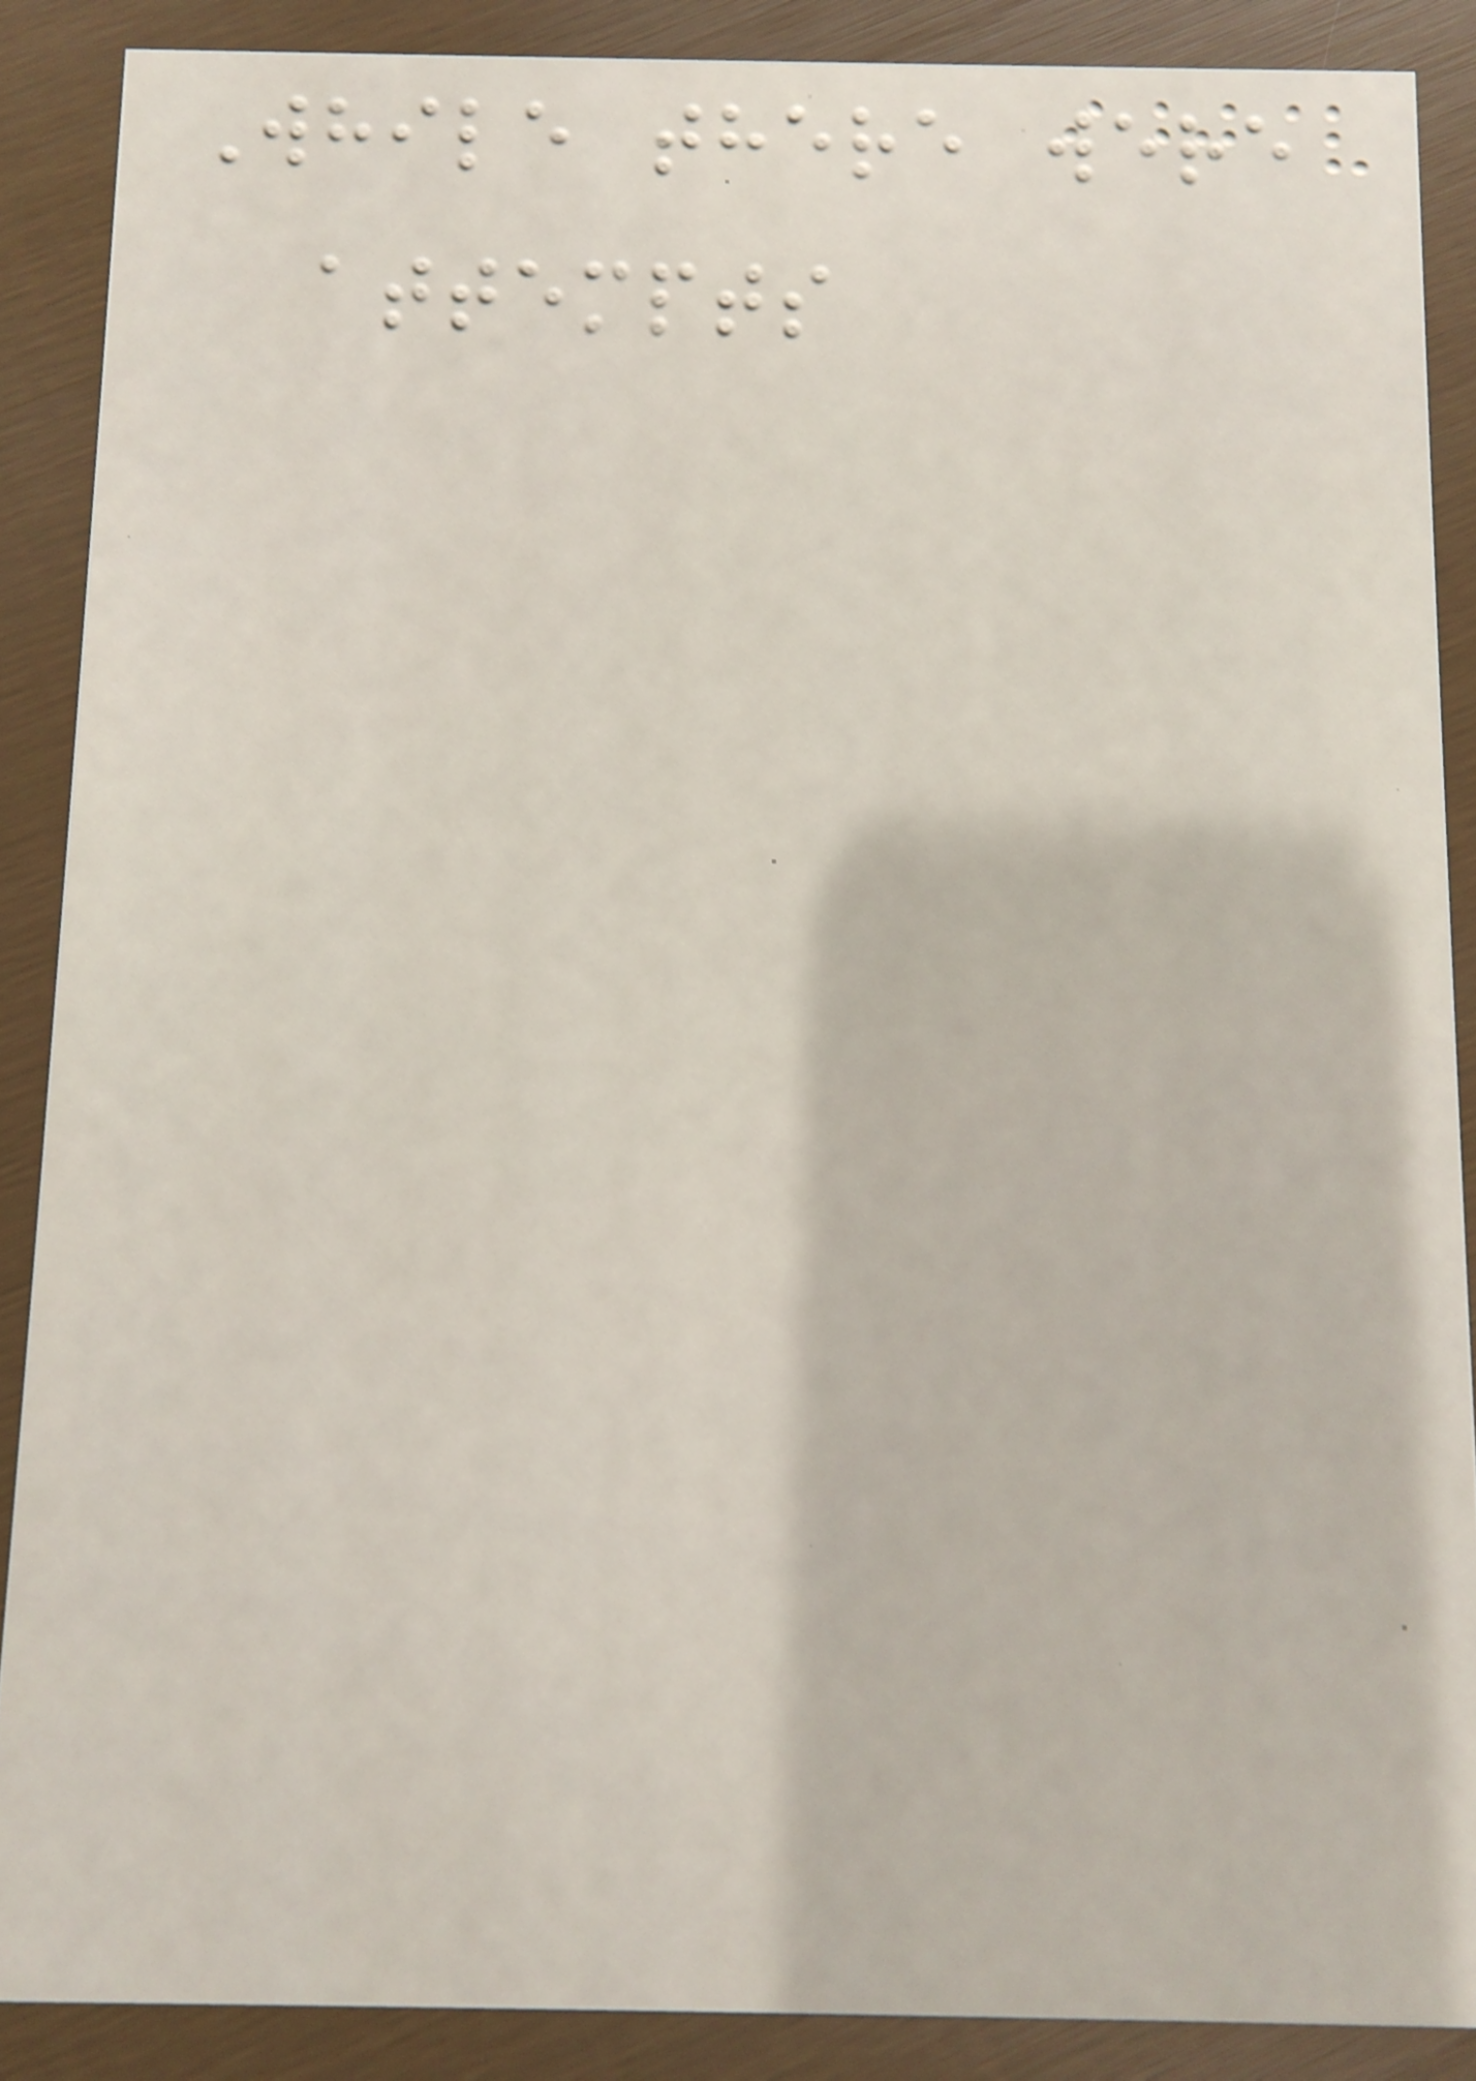While there were
attempts
